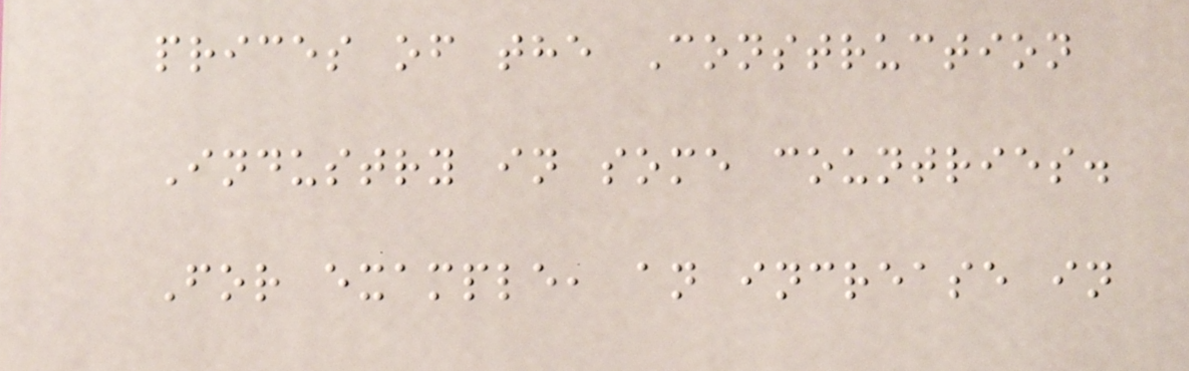prices of the Construction
Industry in some countries.
For example, an increase in
